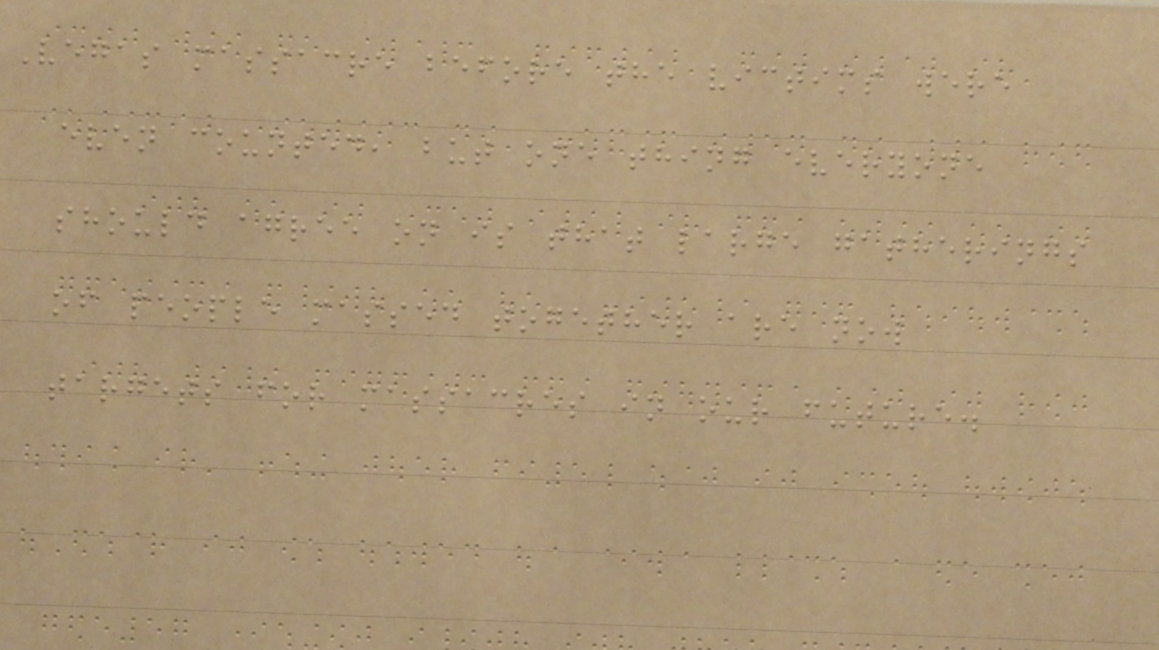Vegas massacre before the victims were
even counted, but one thing everyone
should agree on is that large gatherings
of people massed together are now
targets for massacres in our future.
